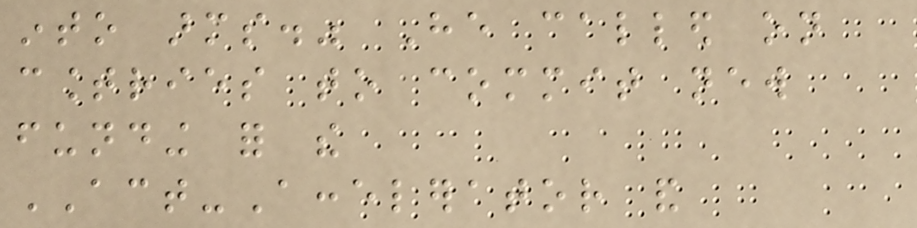into arms." He called on
countries to commit new
funding for the
ACT-Accelerator and
